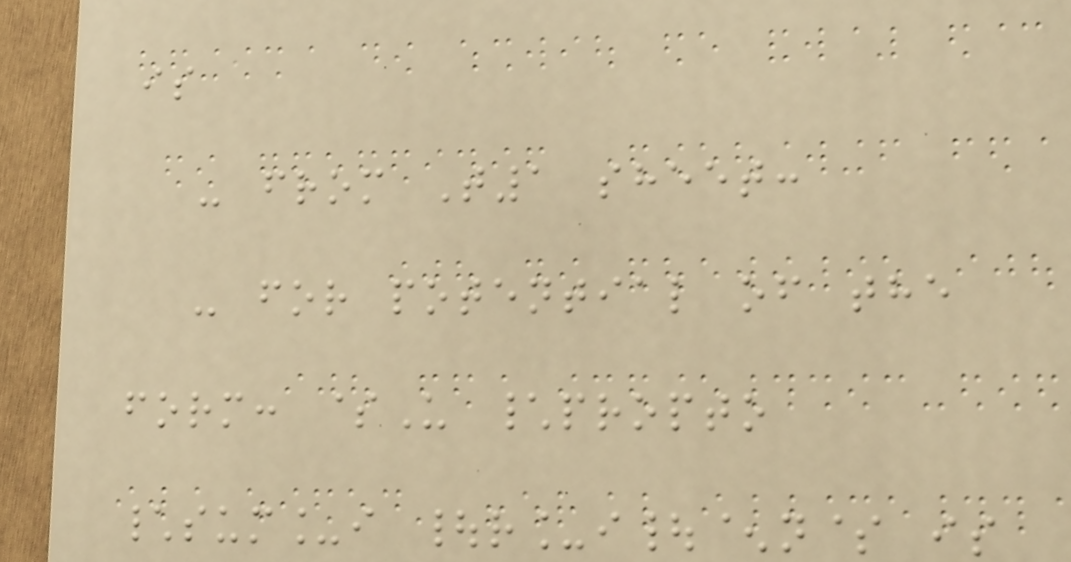is
- from T1 sheet:
- for potential of the
form: $U \propto
\sum_i |r_i|^n$ is
